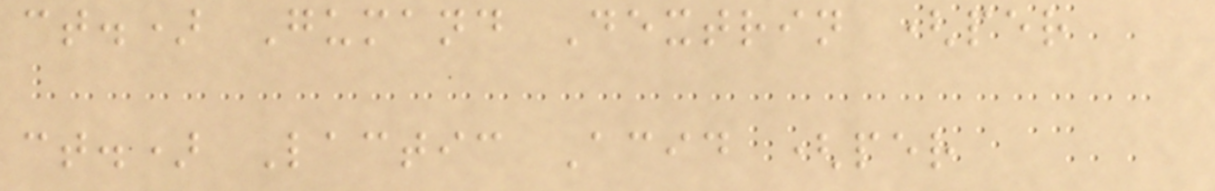ct.) Gumand Dextrin (per
ct.) Lactic Acid (per
